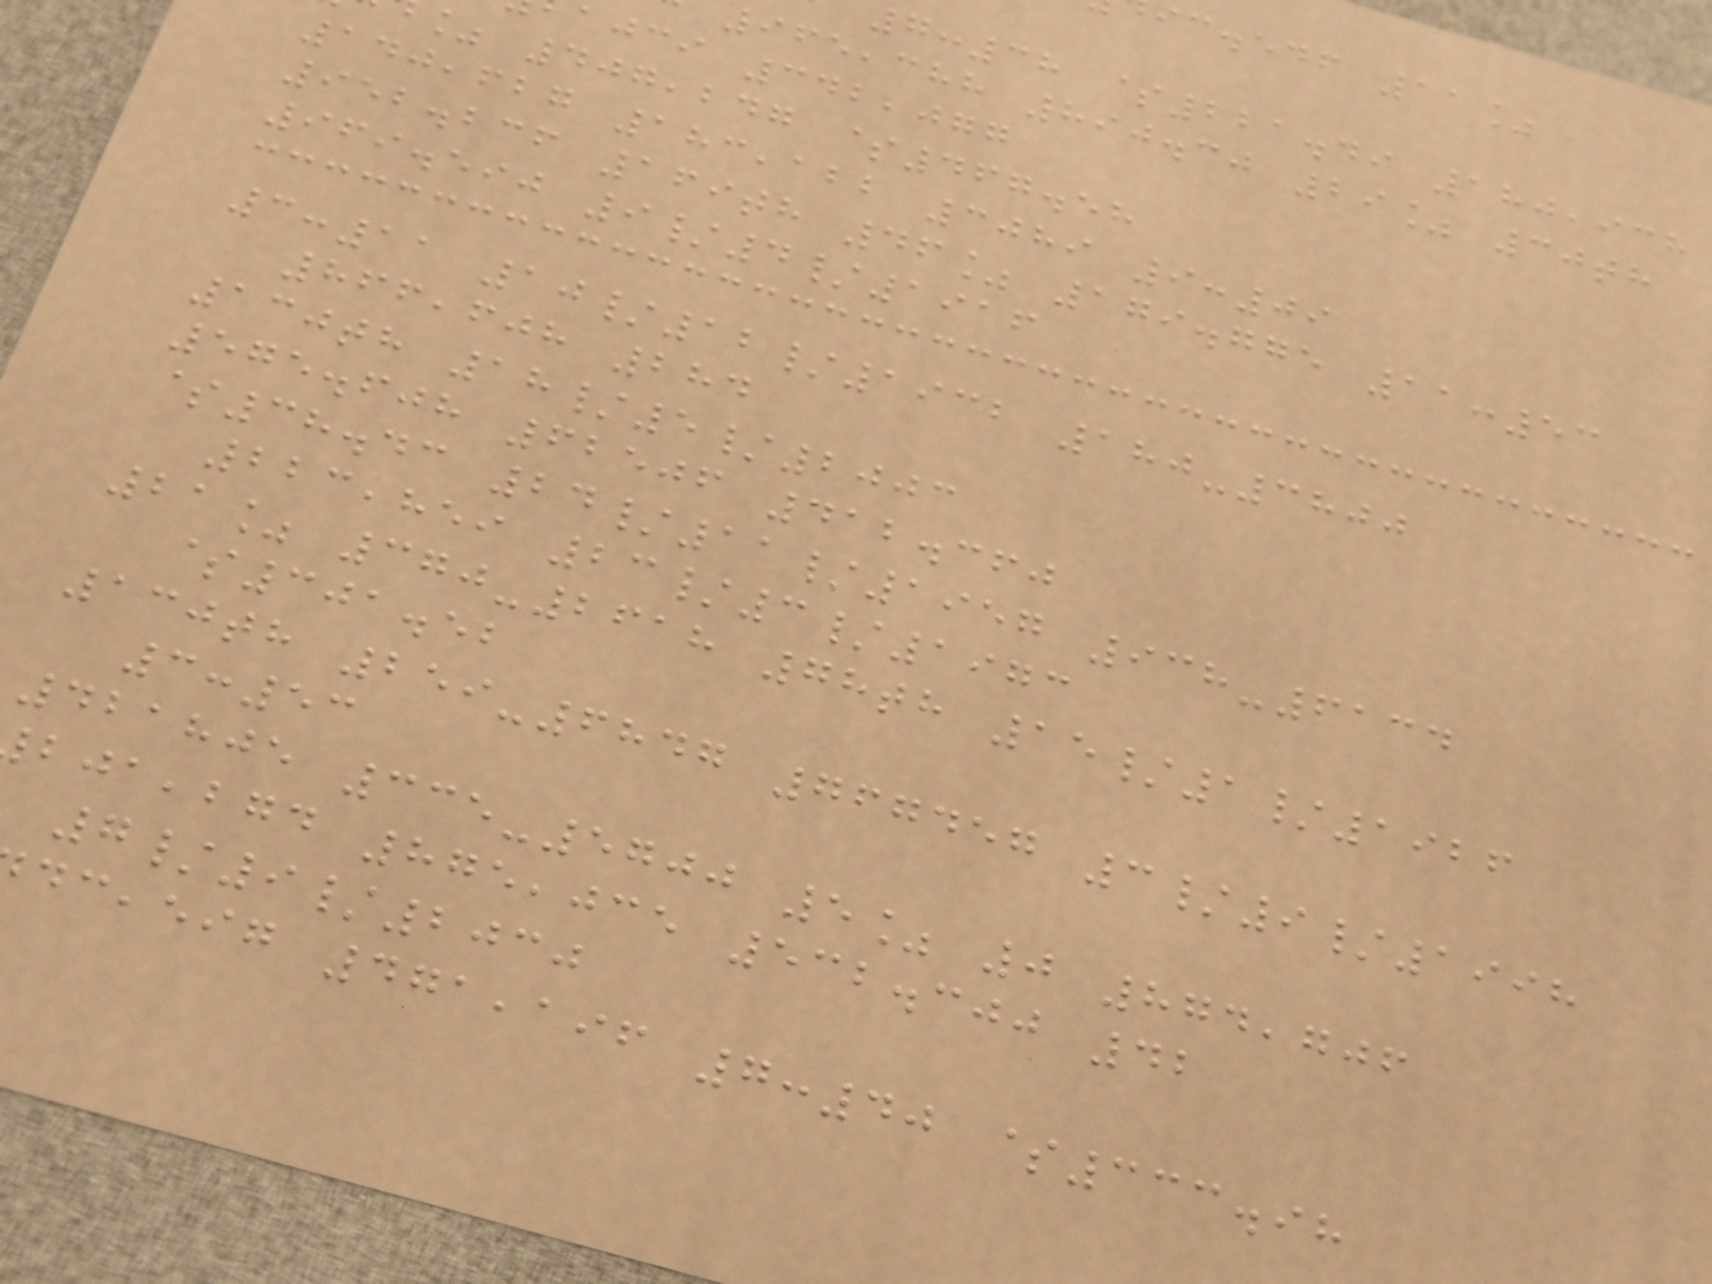ic.edf 11%
7:38 $221.49 180,938
965,388 890.30 29% 30th
ajci 342,077
% 407,247 $467.58
140,627 183,122 3089 9:09
952.236 169th 46% 179.775 11:53
969.590 9/4/1916
3:11 10/12/1932 180-3800
866,608 284
130th 18/5/2003
575.608 62506 412.360
$38.43 24/11/1957 938-6134
223,859 23/3/1973
21% 370-2618 78th 15/1/1926
$301.52
130th 259-6847 767457 3/9/1998
3:53
421805 335-5700 5% 0 874,706
,bgd 875,035 532.300 42
7/9/2030
,eig 471,196 7:40 $333.98
